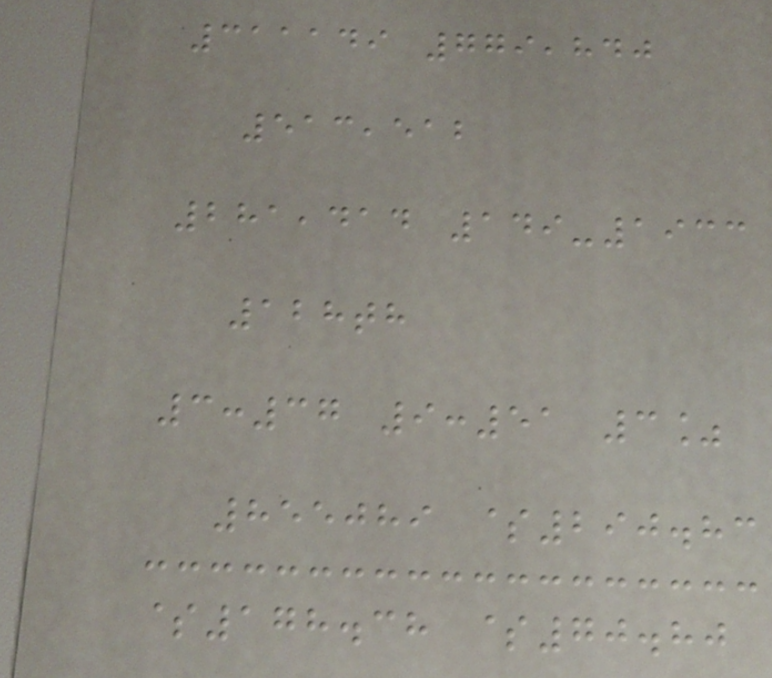311149 779,840
513,512
281,414 149-1933
128th
3:37 9:51 3%
855089 $290.83
$178.38 $70.80
